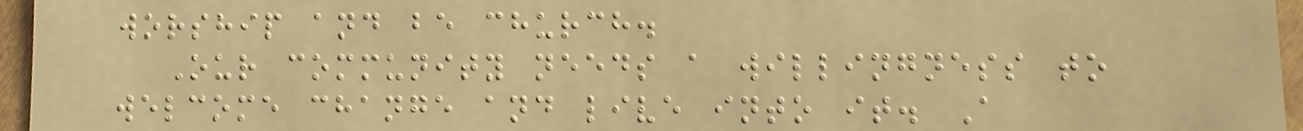worship and be church.
Our community needs a willingness to
welcome change and live into it. A
